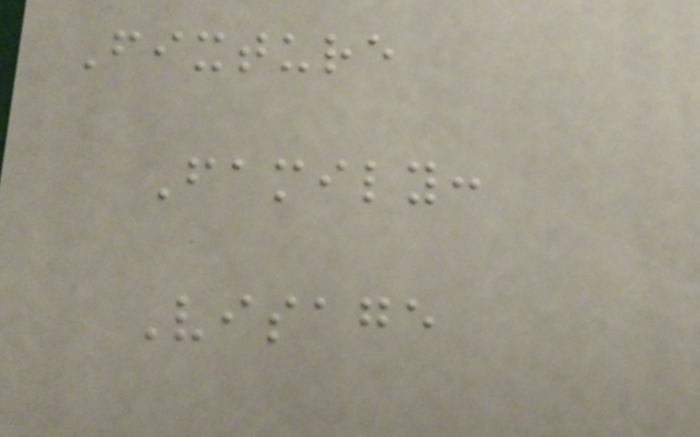Fixture
Family:
Visage
